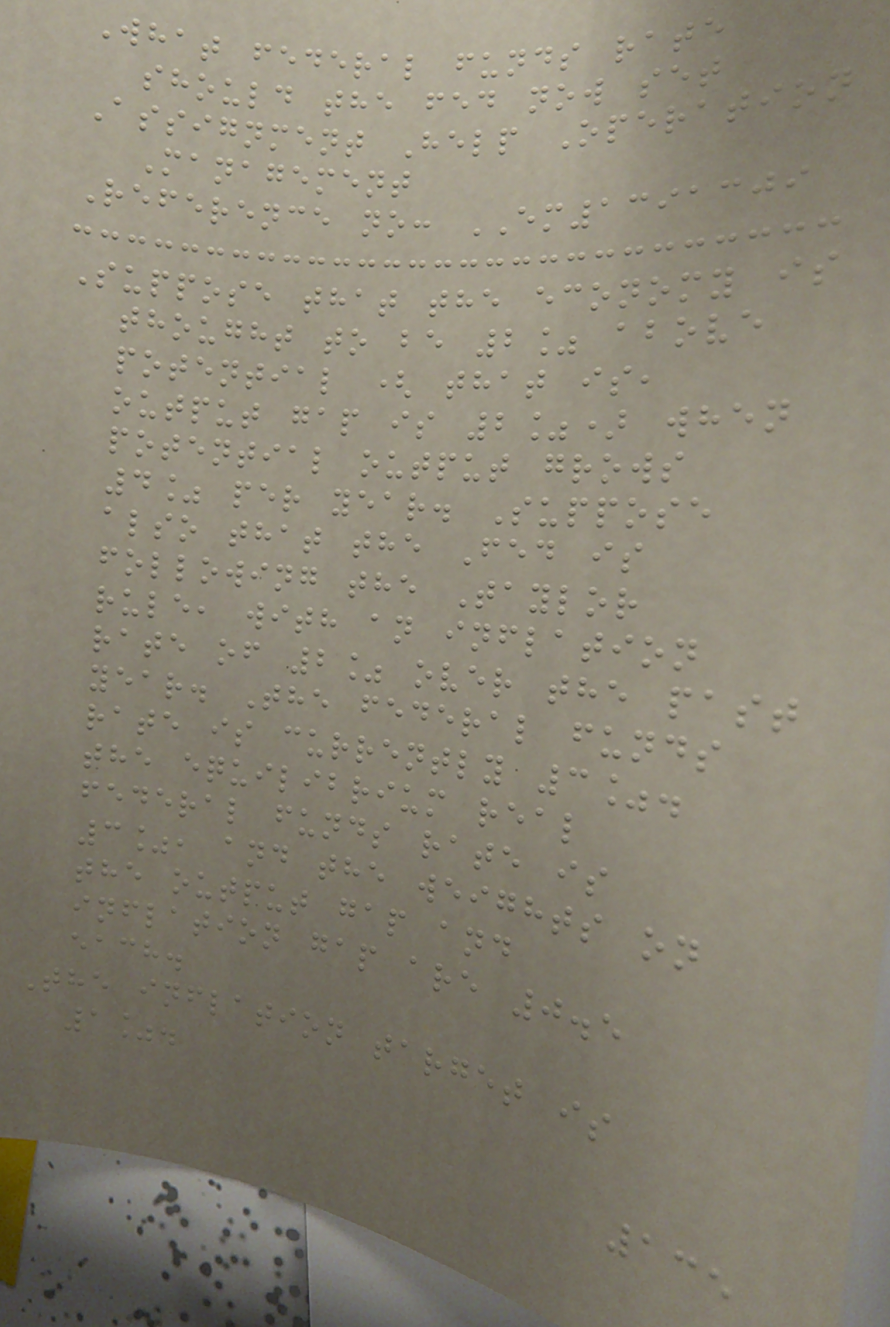What federal funds rate
should the fed now set
Assignment Help Operation
Management
Reference no: EM1391309
Suppose that the economy is
thought to be 2% above
potential ( that is,
output gap is 2%) when
potential output grows
4% per year. Suppose
also that the Fed is
following the Taylor
rule, with an inflation
rate of 2% over the past
year. The federal funds
rate is currently 3%.
the equilibrium real
federal funds rate is
3%, and the weights on
the output gap and
inflation gap are 0.5
each.
The inflation target is
1%.
135
